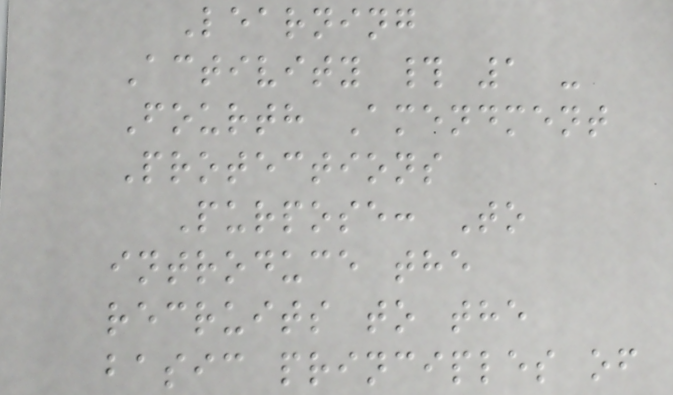Learning
Activity # 1 -
Fourth Amendment
Protections
Purpose: To
introduce the
recruits to the
basic principles of
